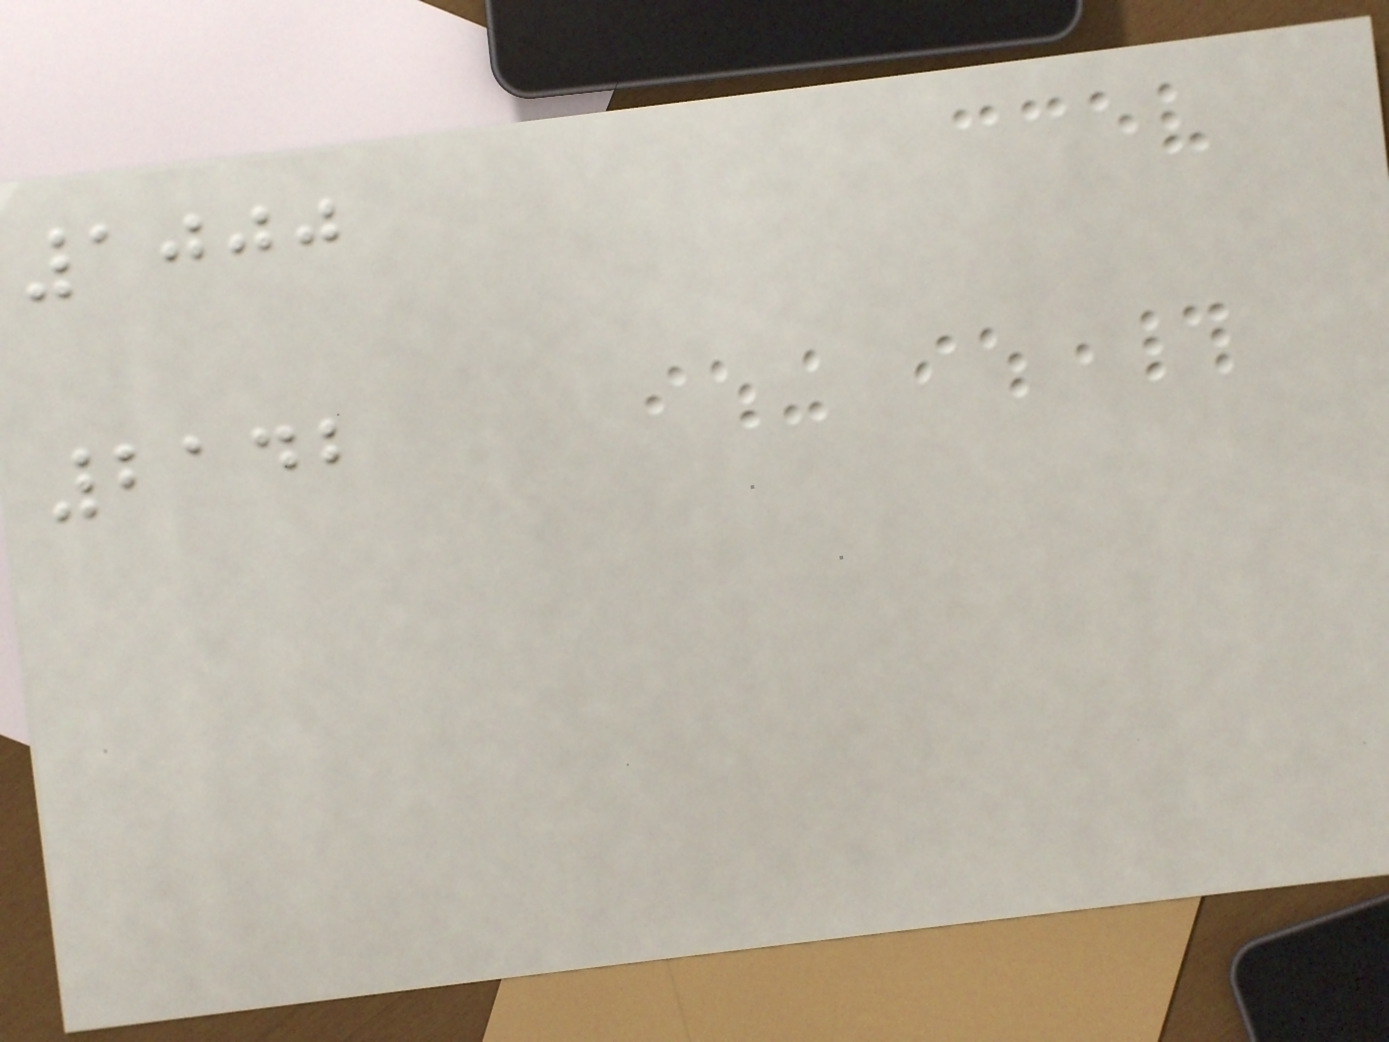1000
2142
